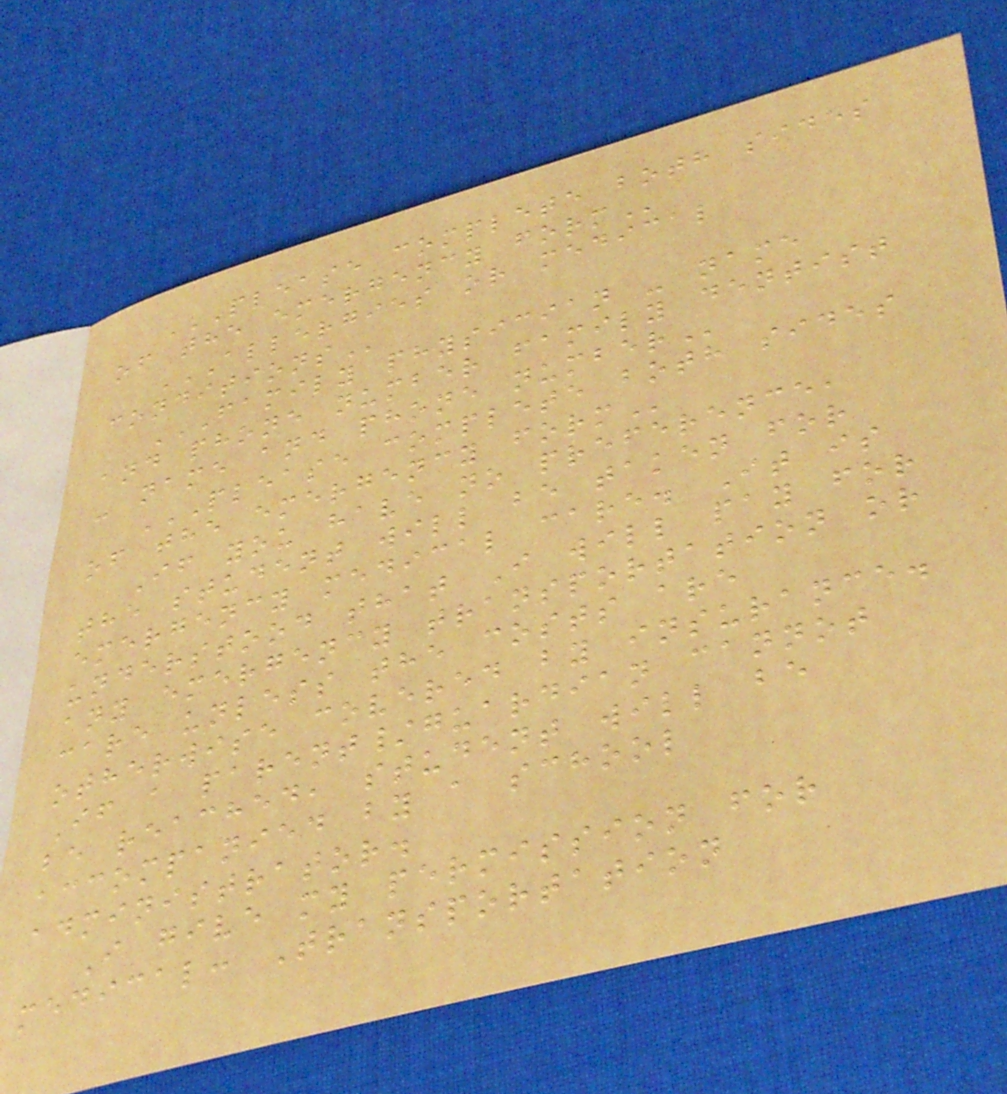PLEASE COMPLETE BOTH SIDES
OF THE EMERGENCY FORM
ALLERGIES OR MEDICAL
CONDITIONS
FAMILY PHYSICIAN - NAME
AND PHONE NUMBER FAMILY DENTIST
- NAME AND PHONE NUMBER
PLEASE COMPLETE BOTH SIDES
OF THE EMERGENCY FORM
If you have no preference,
the student will be taken for
emergency medical care. It is
understood that I will pay for
any emergency transportation or
care unless the costs are
otherwise covered by insurance.
If a parent/guardian cannot
be reached, student will be
accompanied by a school
administrator.
I give my permission for
medical: Transportation
